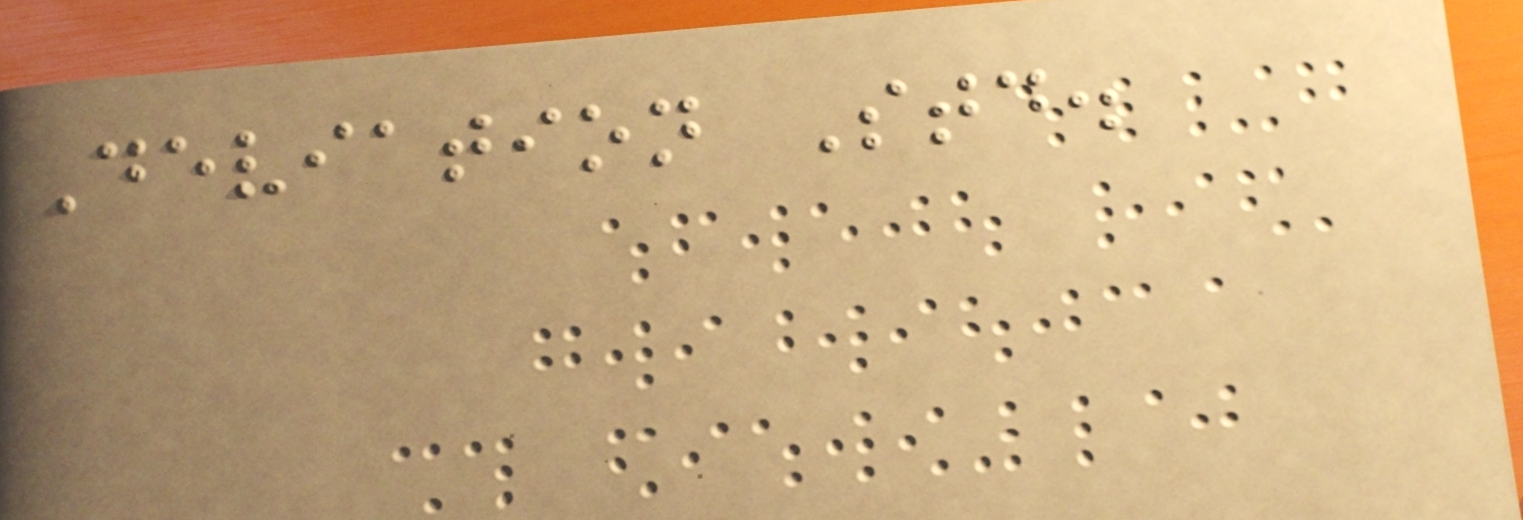Deviation Std.
